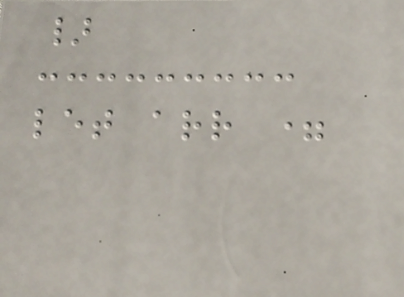}
let arr =
